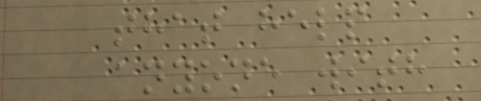that help
anyone with
